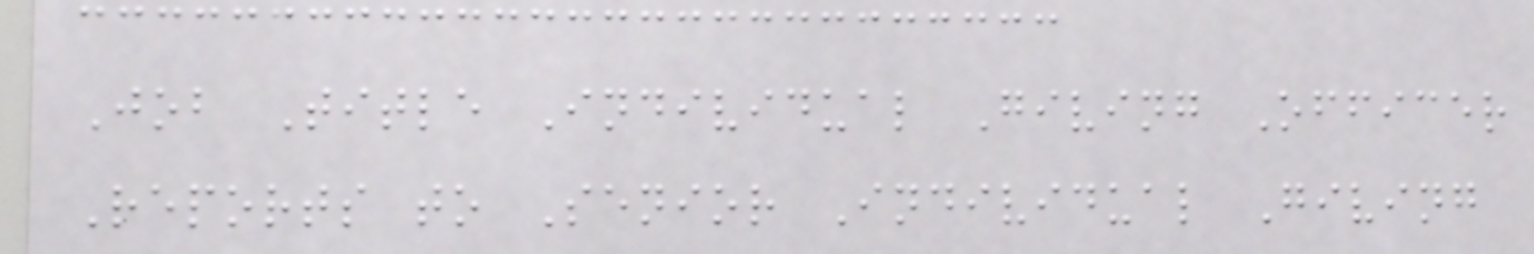Job Title Individual Giving Officer
Reports to Senior Individual Giving
